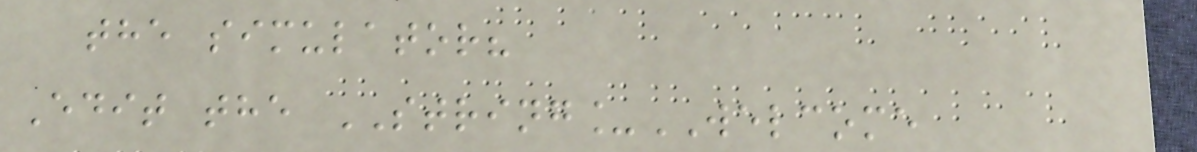the simulator?
Edit the STRING_WELCOME
